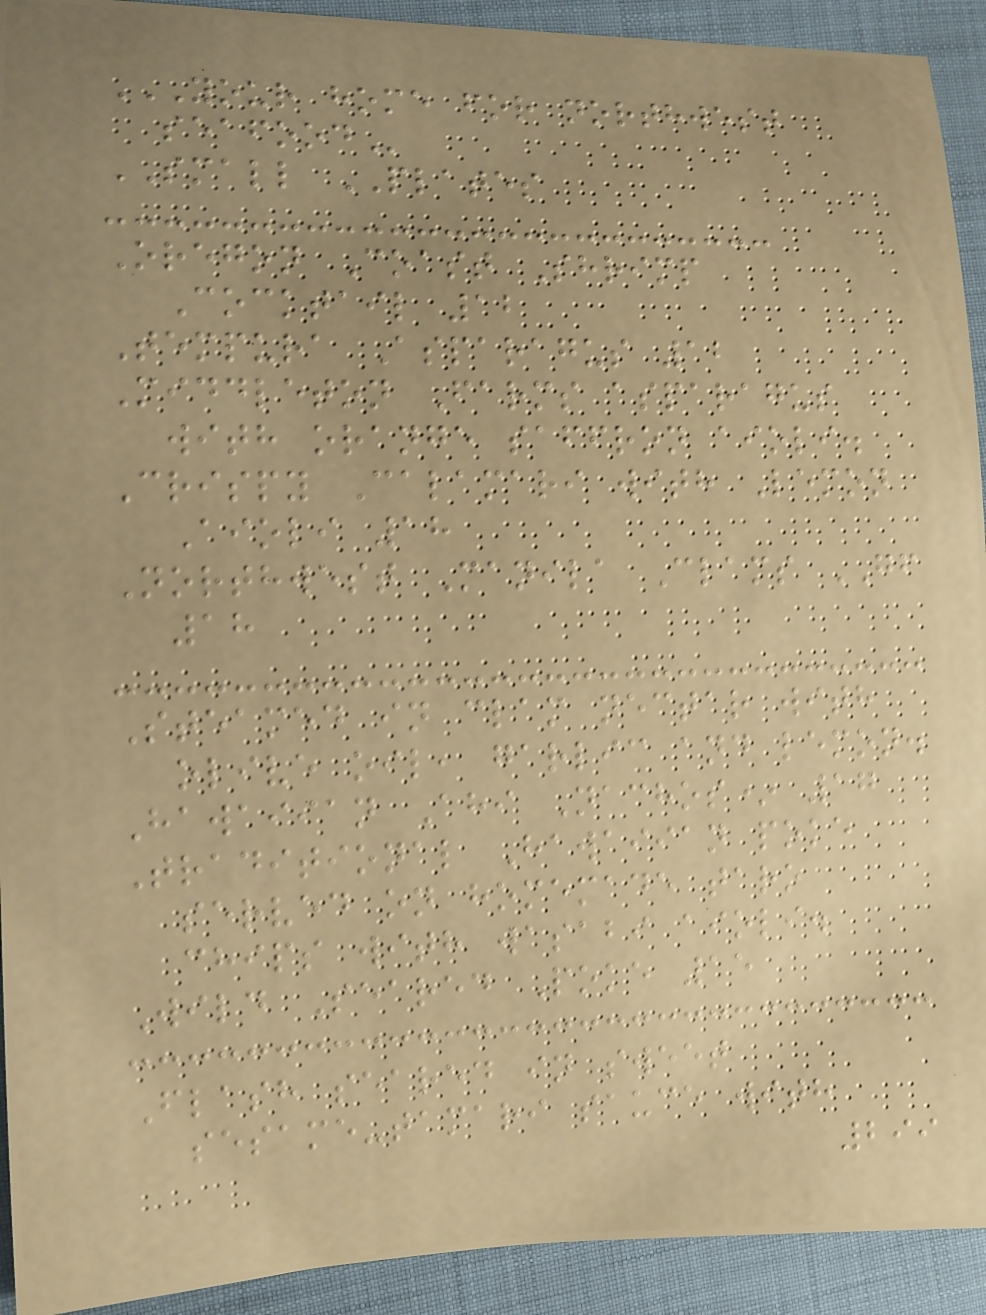YOUR HOME FOR NORTHWEST
SEAFOOD
SMALL PLATES
Oregon Coast Shrimp
Cocktail 12
Tempura Asparagus 12
Middleton Farms asparagus
with orange saffron aioli.
Crispy Calamari with Lemon
Aioli 18
Northwest Manila Clams GF
18
Steamed in clam nectar with
olive oil, garlic and lemon.
Hawaiian Ahi Nachos* 17
Traditional Hawaiian poke
served on homemade taro
chips with wasabi aioli.
Wild Seared Poke 15
Flash seared in sweet
sesame-tamari sauce with
299
